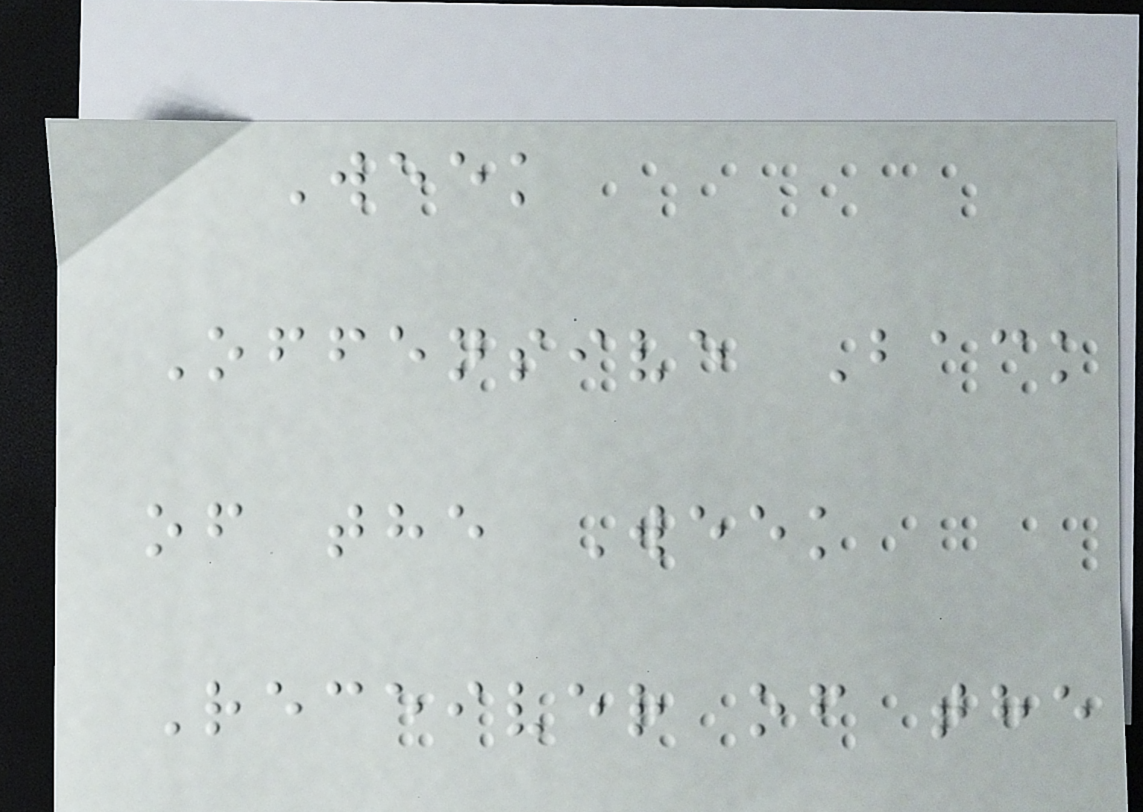Week
Offensive Back
of the Week
Receiver of the
